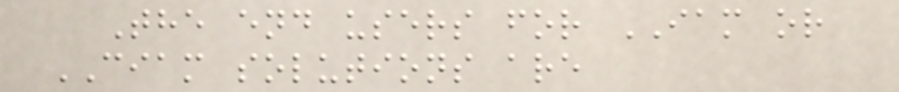The end users for IAM or
CIAM solutions are
